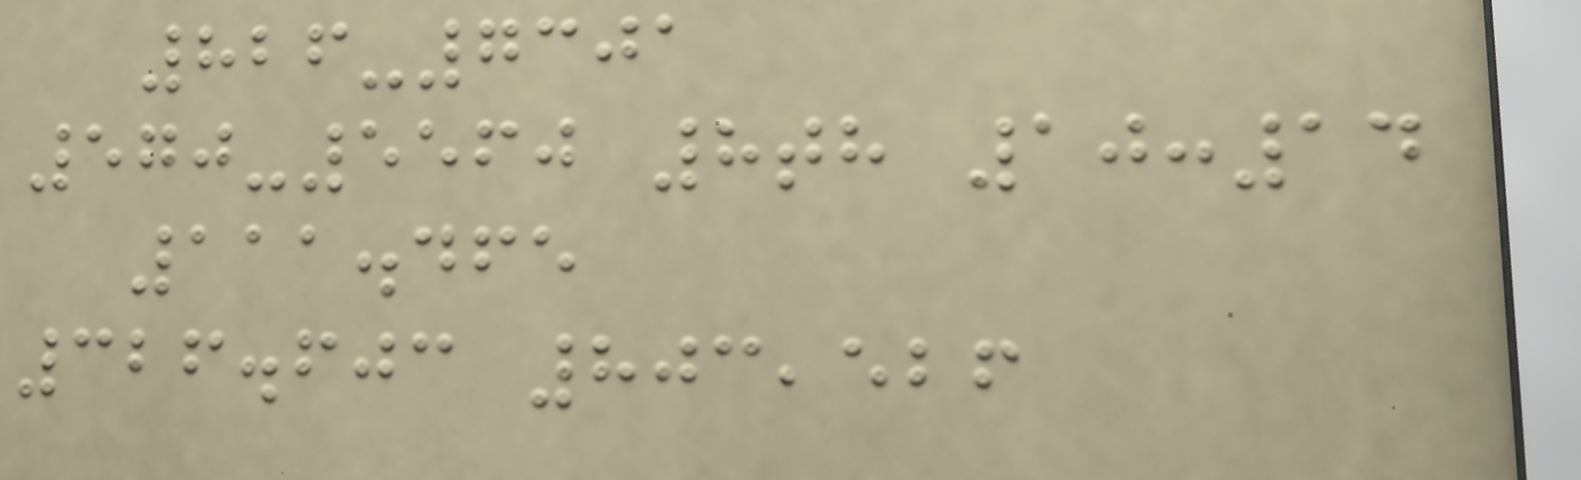826-7301
570-5560 8th 10:14
111.465
326.603 803,526
